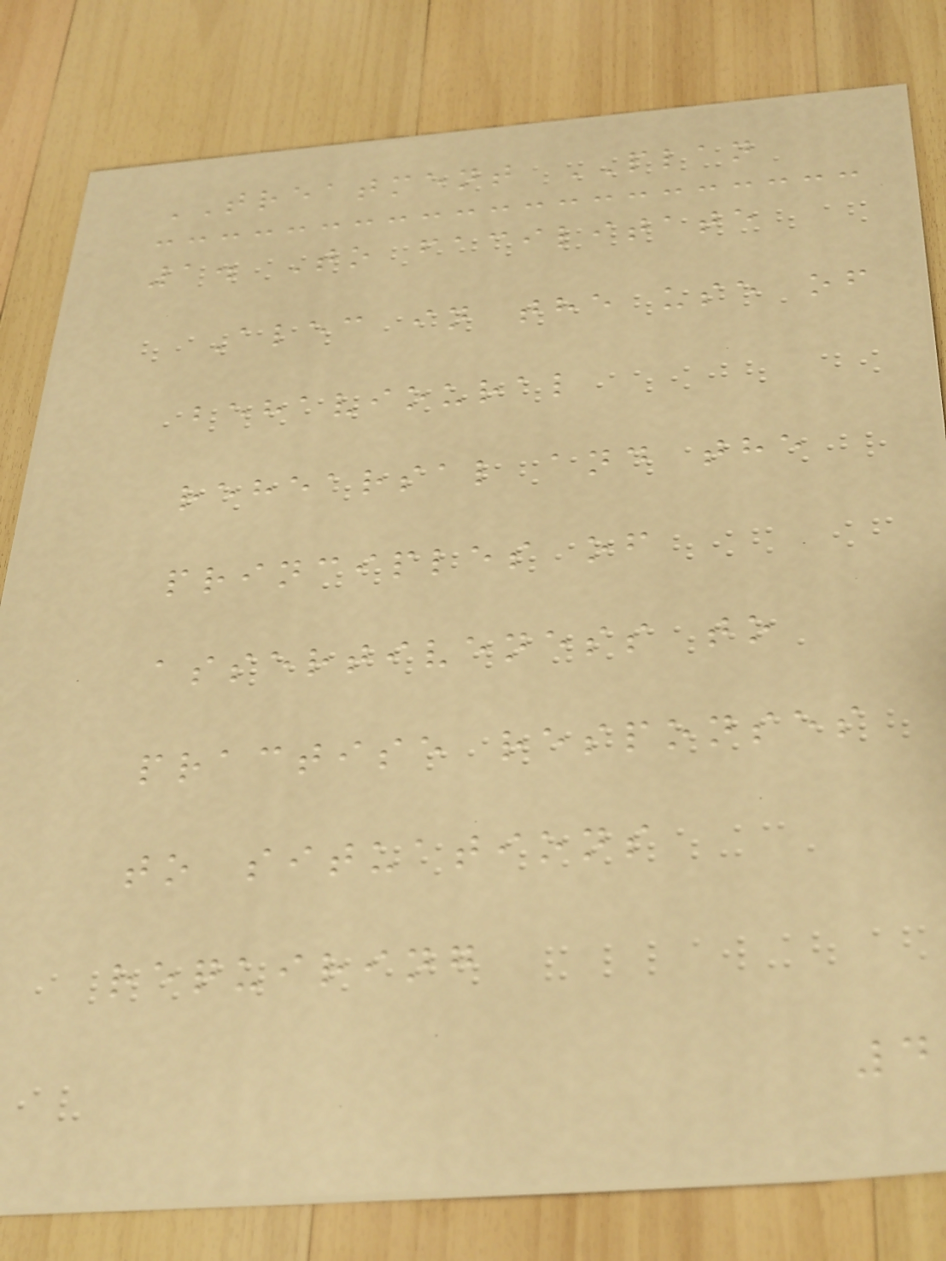TREATMENT PLAN
1. To facilitate
Alec in the use of
behavioural
rehearsal and the
principles of
assertiveness to
practise responses
to situations
requiring
4
